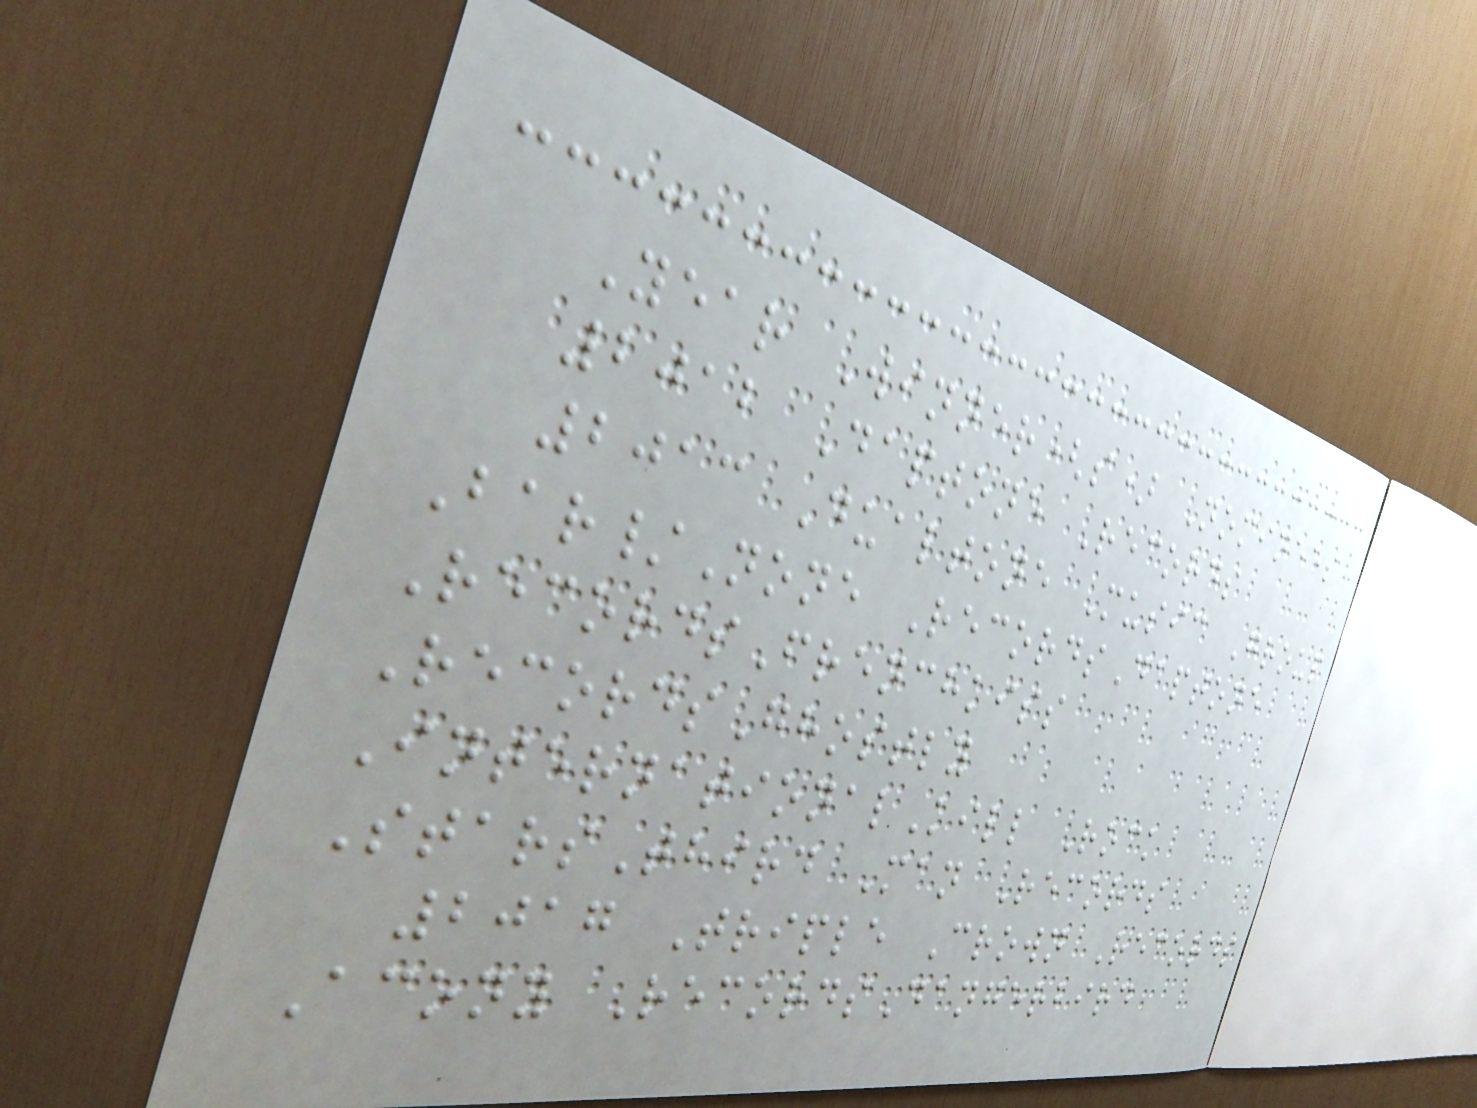Year Winner(s) Nominees
2012 Daptone Records
2013 Dualtone Music Group
Bar/None RecordsDaptone
RecordsFrenchkiss
RecordsGhostly
InternationalKill Rock
StarsThird Man Records
2017 Triple Crown Records
Acony RecordsDangerbird
